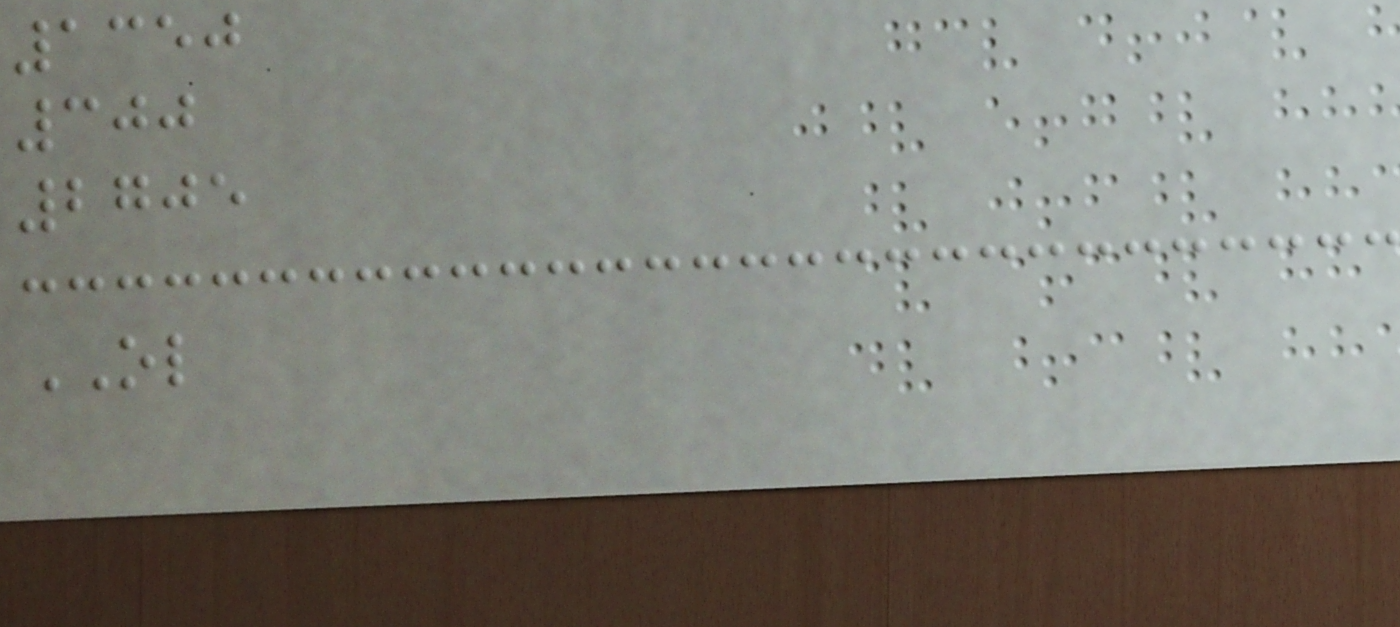1350
300
2705
OL
